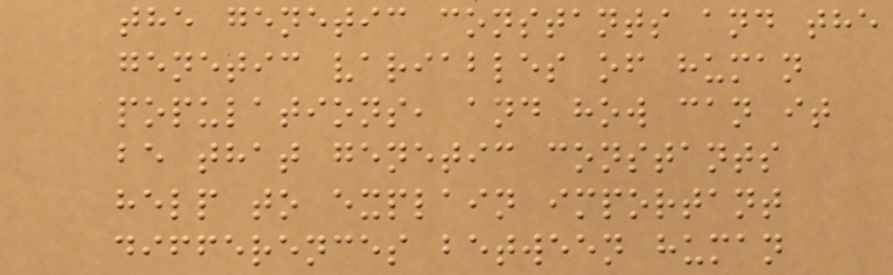the genetic constants and the
genetic variables of human
populations, and how can it
be that genetic constants
help to explain important
differences between human
